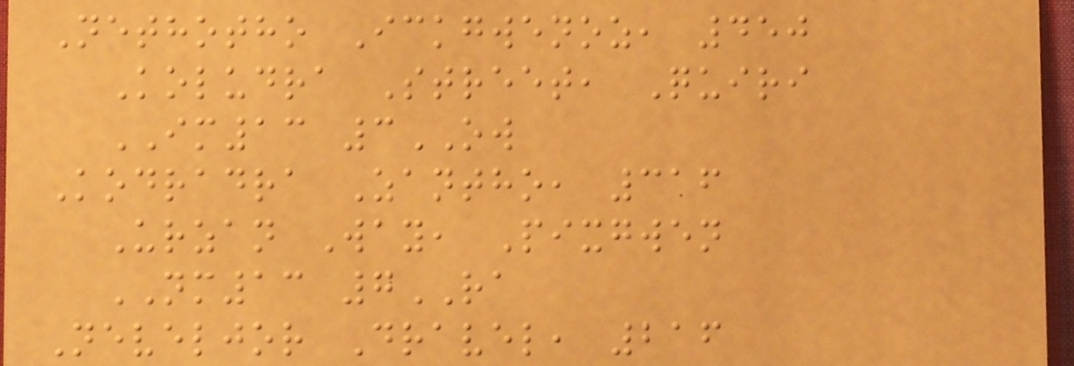Nethotho Ickgwenoz, 450
Koludra Street, Quiri
IM13 3OW
Kodradra Zantho, 316
Urzan Way, Pixgwen
NM13 7RA
Neveljor Dravel, 216
